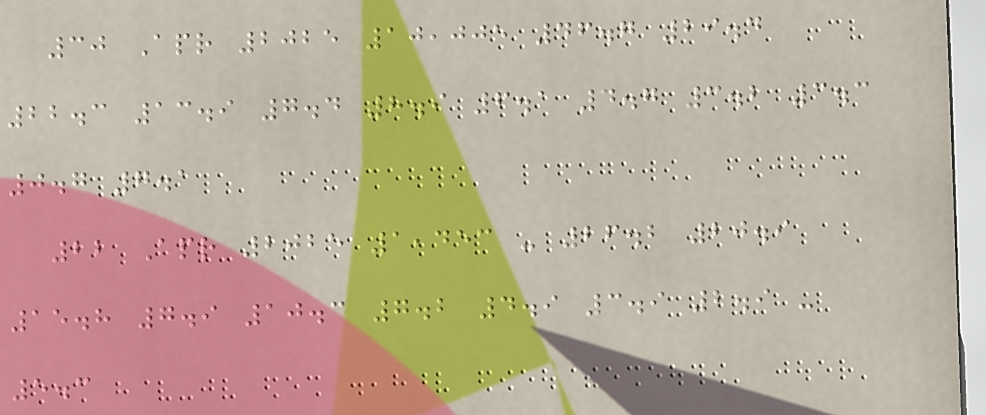30 Apr 2025 10,005 46.7 29.4
22.3 13.9 7.4 8.9 6.1 4.7 3.2 3.3
0.7 7.1
22 Apr 2025 1,453 - 26.2 20.9
15.8 7.9 10.3 7.2 4.9 3.9 2.9 -
5.3
